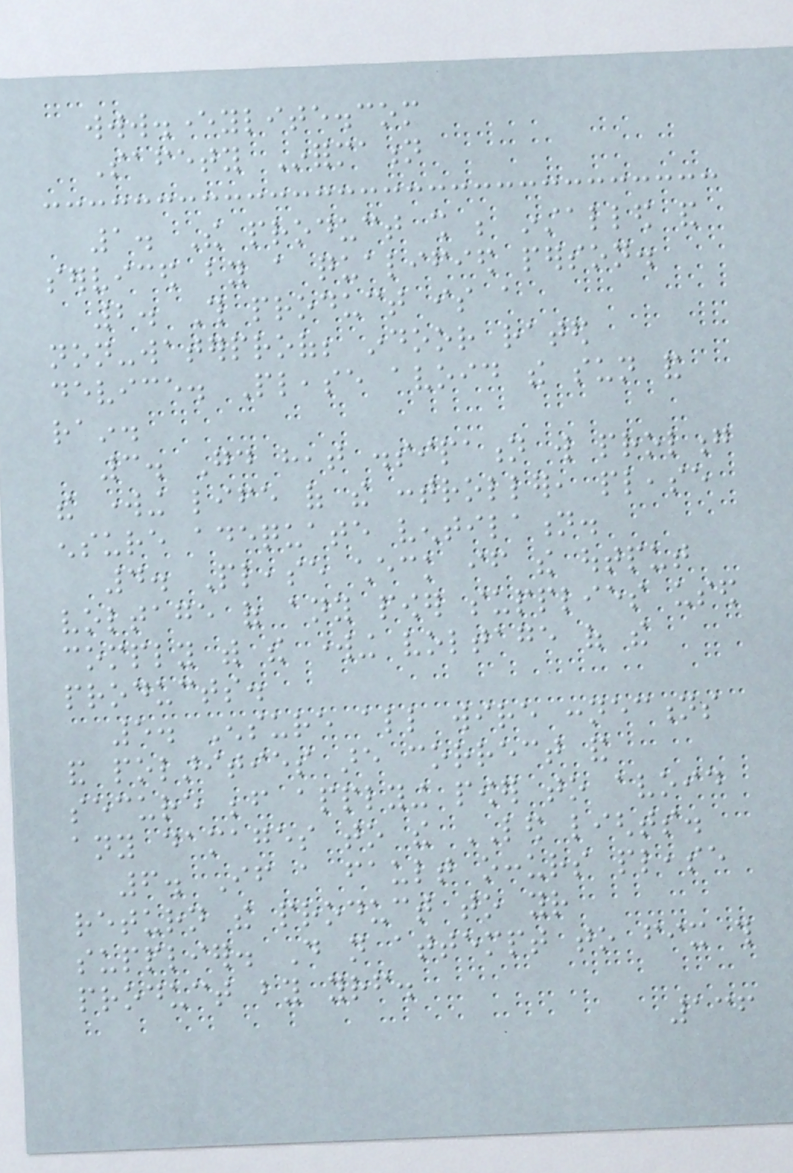www.everylite.com
Safety Information
1. The product shall be installed and
serviced by a qualified person.
2. This product is a
non-waterproof; indoor rated
device. Please avoid the sun and
rain.
3. Good heat dissipation will prolong
the working life of the controller, please
ensure adequate ventilation.
4. Please check if the output
voltage of any power supplies used
comply with the working voltage of the
products.
5. Ensure all wire connections
and polarities are correct and
secure before applying power to avoid
any damages to the LED lights.
6. If a fault occurs please
return the product to your
supplier. Do not attempt to fix this
product by yourself.
136
